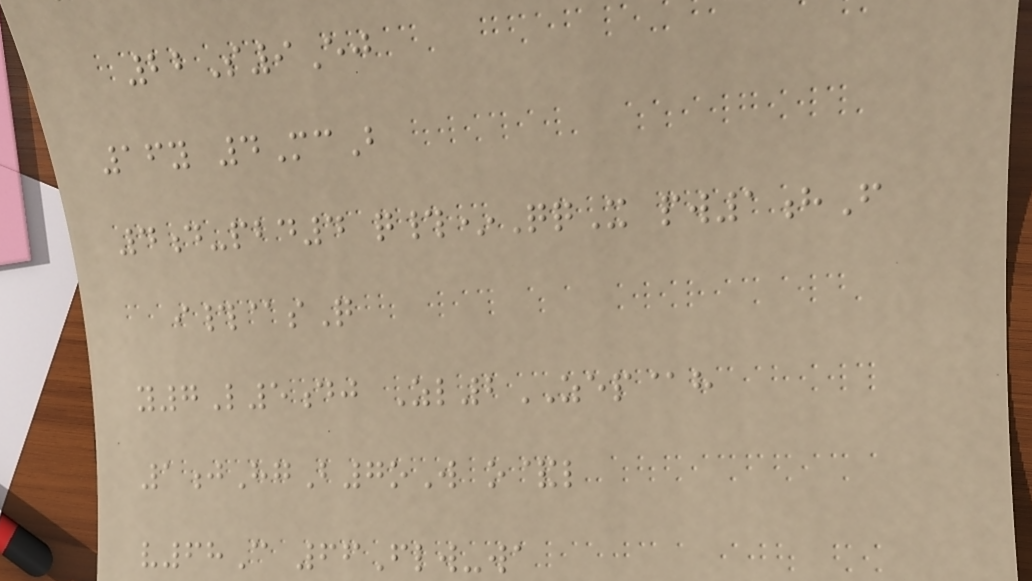22S9Ej
16y 4McB
4d-pbd4 q#*QqX pw1hF
i#@sQ
y7L5dj Zl2ZEP@h
1jHgB7oW o&l
v68C 66Flw-wa
